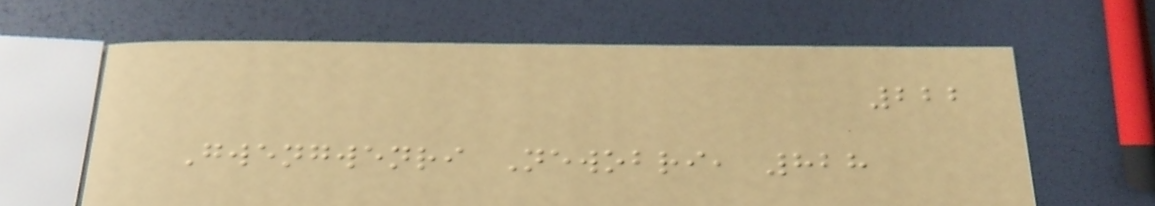222
Gwengwenri Newobri, 828
